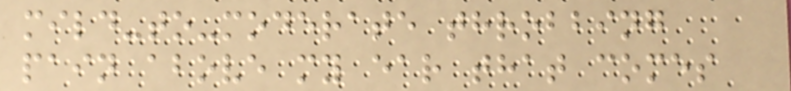mild-to-moderate throbbing
pain above my ear that comes
